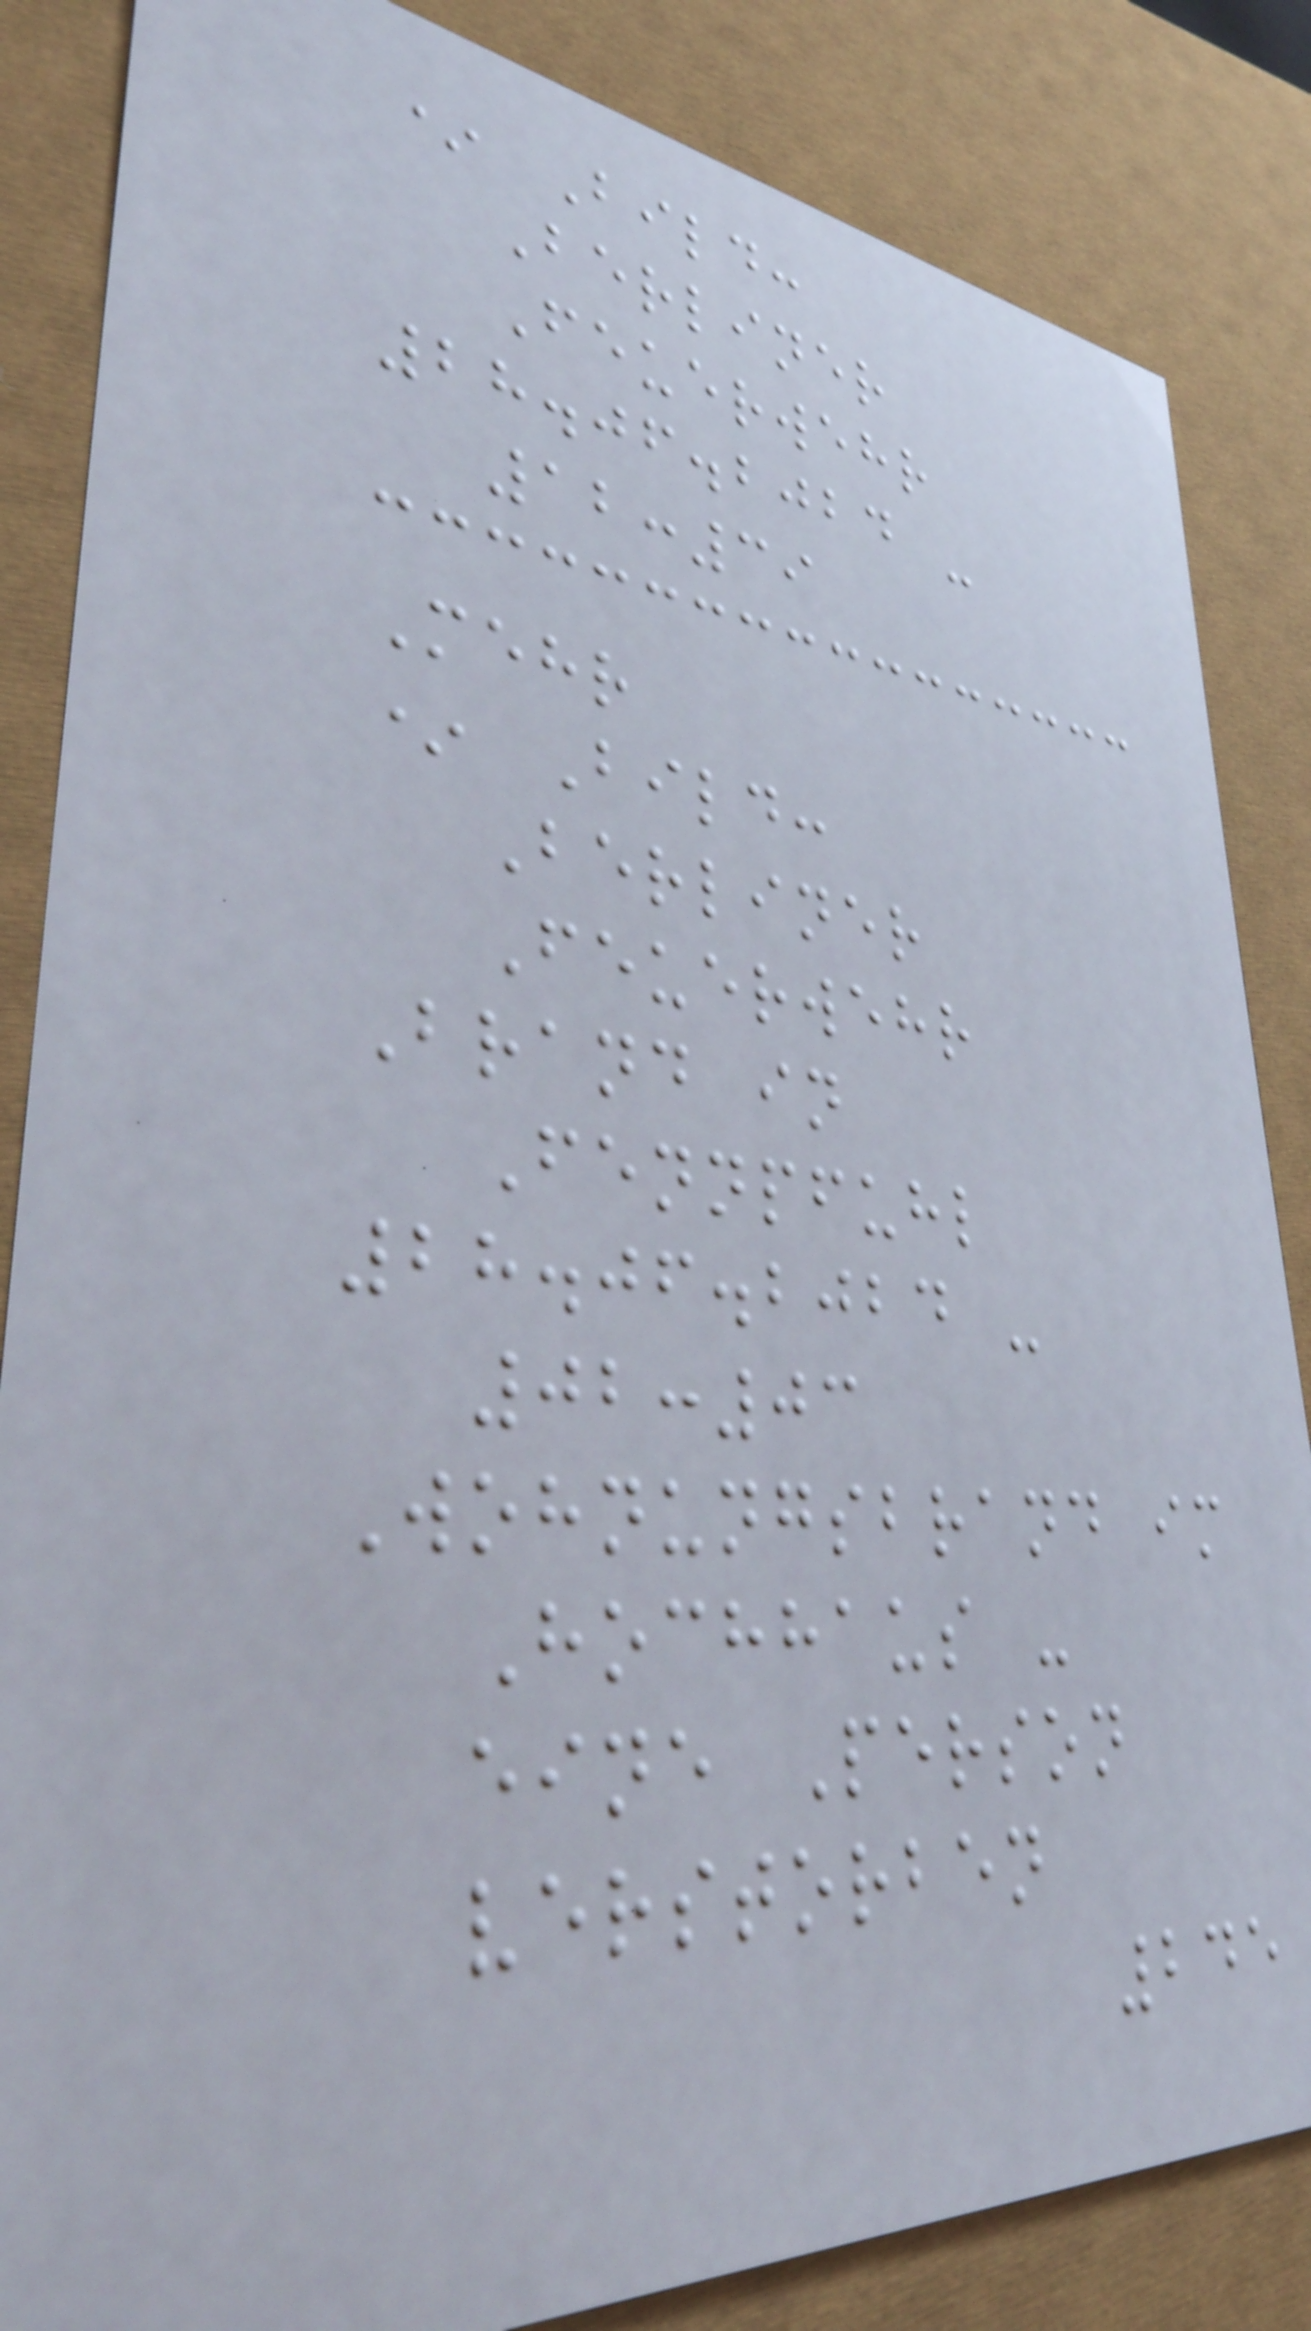* Bild:
Berliner
Feuerwehr
28.06.2024 -
12:39
Mehr
* Bild:
Berliner
Feuerwehr
Brand in
Fennpfuhl
28.06.2024 -
02:03
Wohnungsbrand im
Hochhaus -
eine Person
verstorben
245
